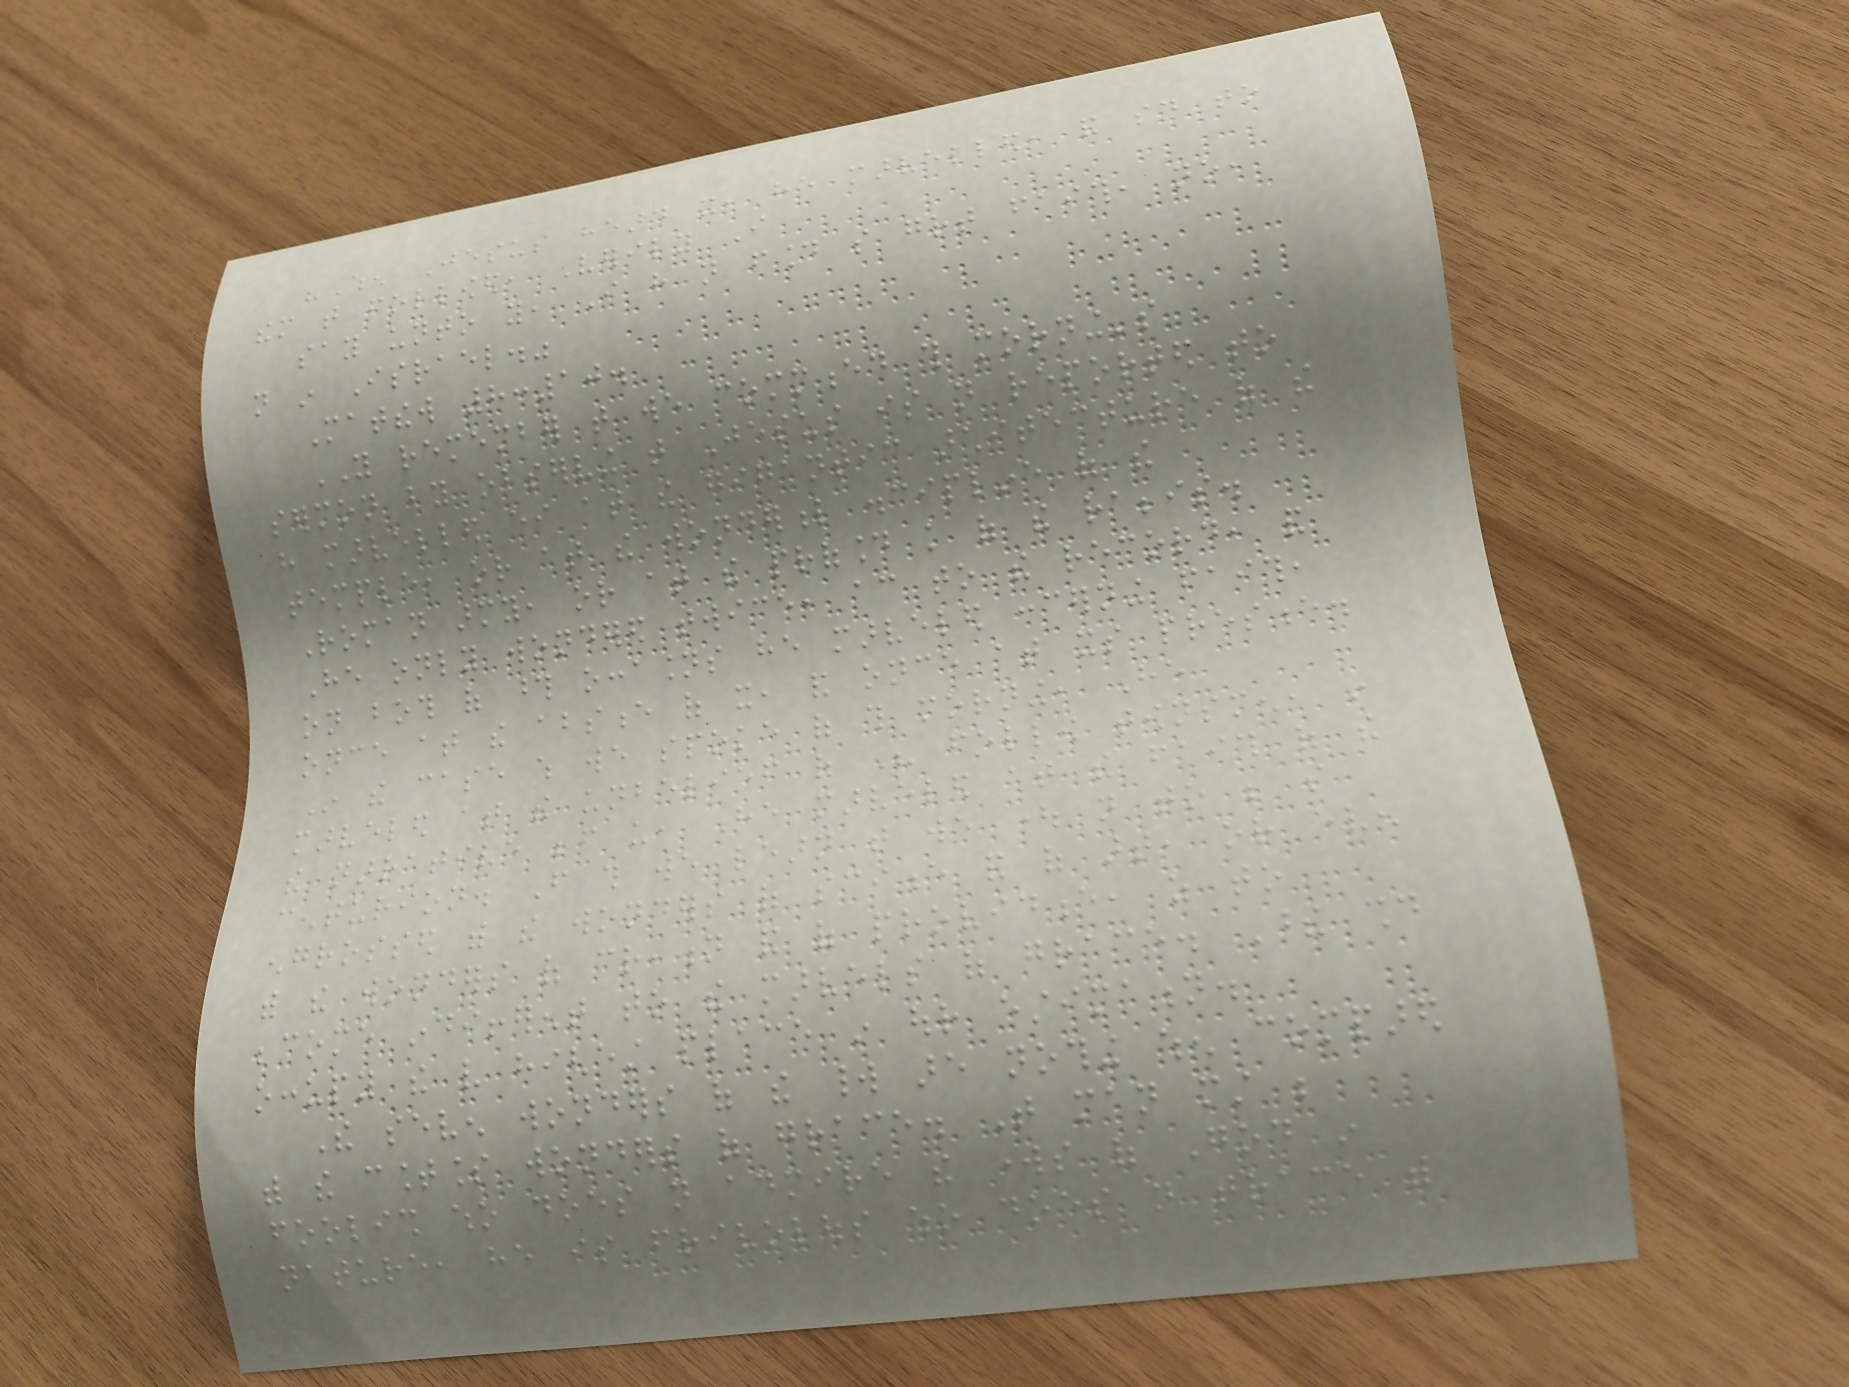"When Jesus heard it, he marvelled, and said to
them that followed, Verily I
say unto you, I have not found so great faith, no,
not in Israel."
Matthew 8:10.
YOU remember that we commenced this morning's
sermon by observing that Jesus is not reported to
have marvelled either at the gigantic architecture of the
temple, or at the wonderful discipline of the
Roman army, or at the profound knowledge of the rabbis.
He only wondered twice, according to the record, and
on both of those occasions he marveled concerning faith,
once at the absence of it, and once at its presence.
In the case which we spoke of this morning, He
marveled at the unbelief of His fellow townsmen, in
the narrative before us, He marveled at the faith of the
centurion. From this we learn that we ought not to be so
engrossed with the wonders of science and of art, or even
with the wonders of creation and of providence, as to
become indifferent to the marvels of grace. These should
occupy the very highest place in our estimation.
The seven wonders of the world are nothing when compared
with the countless wonders of grace. That man must be
foolish who does not admire the works of God in
nature, he is frivolous who does not trace with
